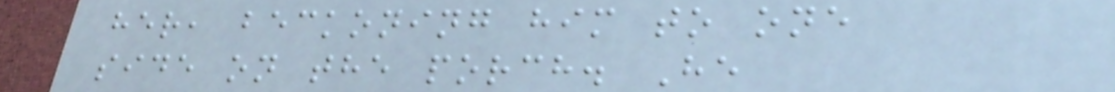her, beckoning him to one
side on the porch. He
